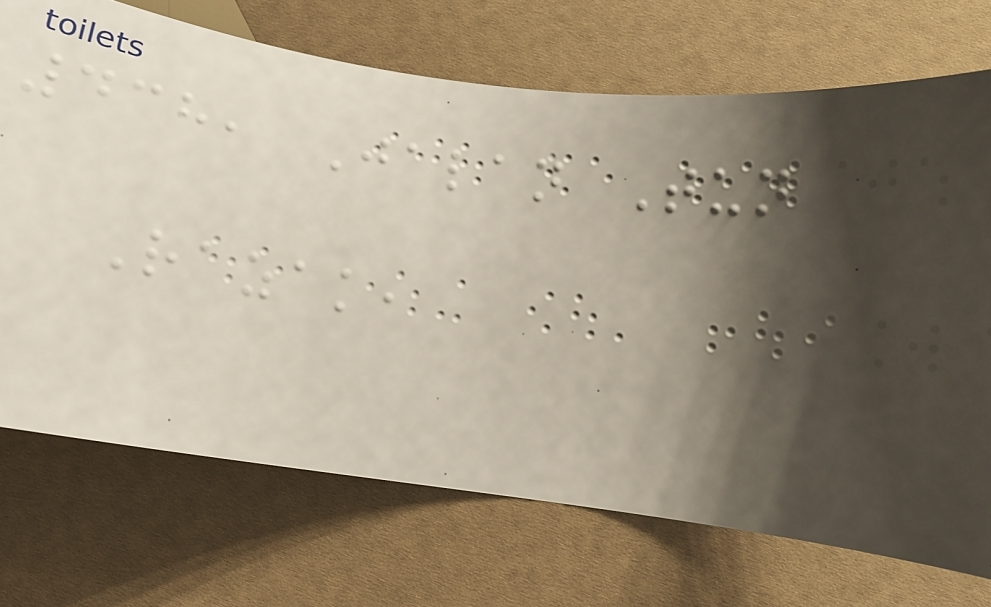438, Jalan Tun
Razak,
